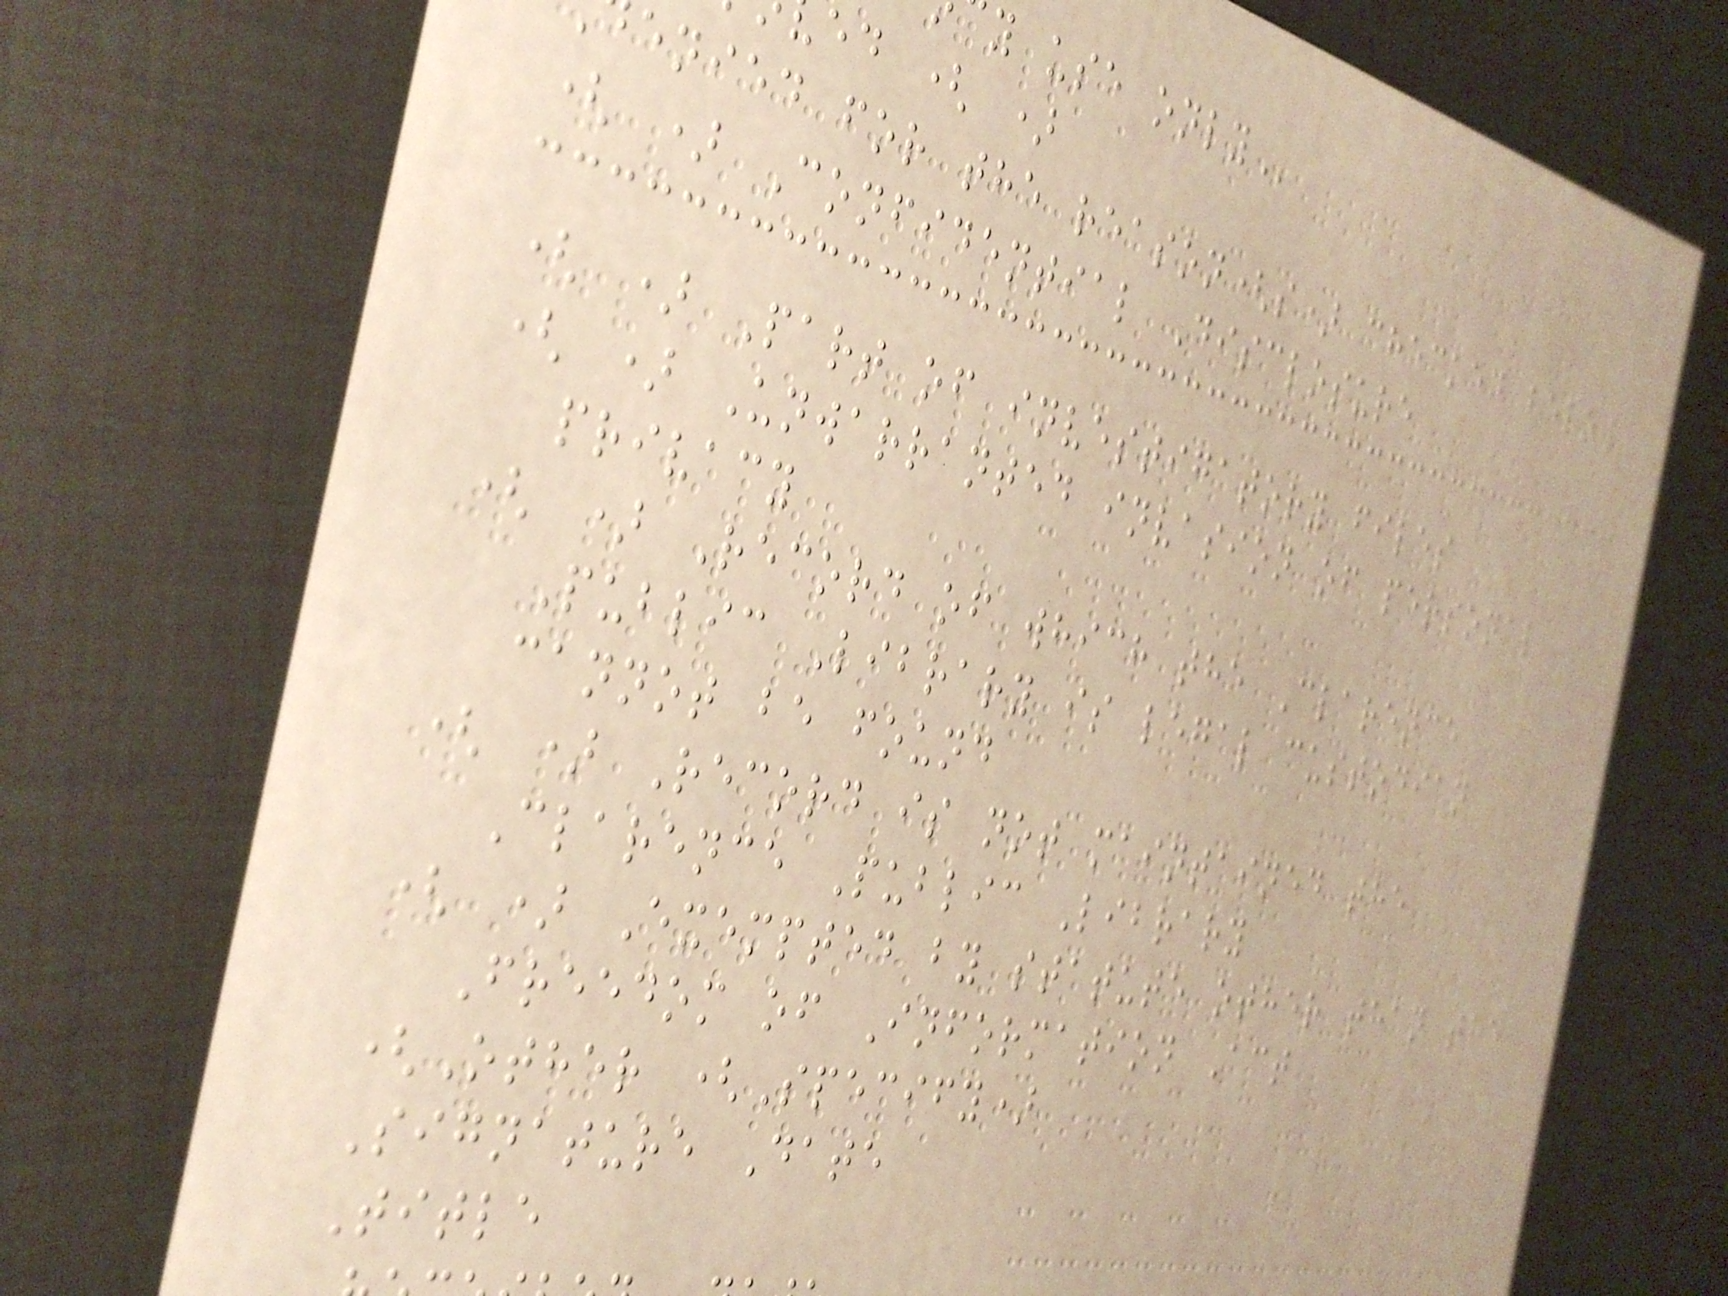ed ( )
enied for the reason(s) checked below
( ) Confidential Disclosure
( ) Part of investigatory files
( ) Unwarranted invasion of personal
privacy
( ) Record of which the Clarence
Public Library is legal custodian
cannot be found
( ) Record is not maintained the
Clarence Public Library
( ) Exempted by statute other than the
Freedom of Information Act
(Other (Specify)
Signature Date
Title
